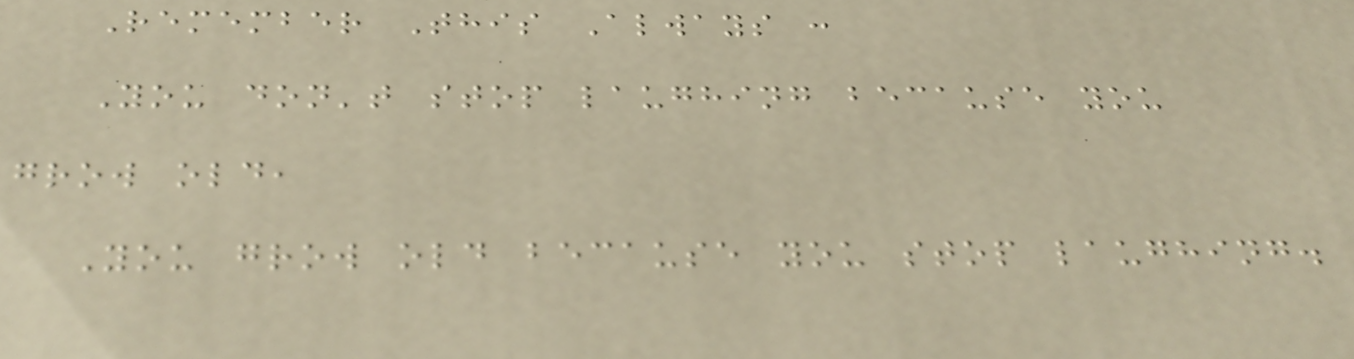Remember This Always :
You don't stop laughing because you
grow old,
You grow old because you stop laughing.
